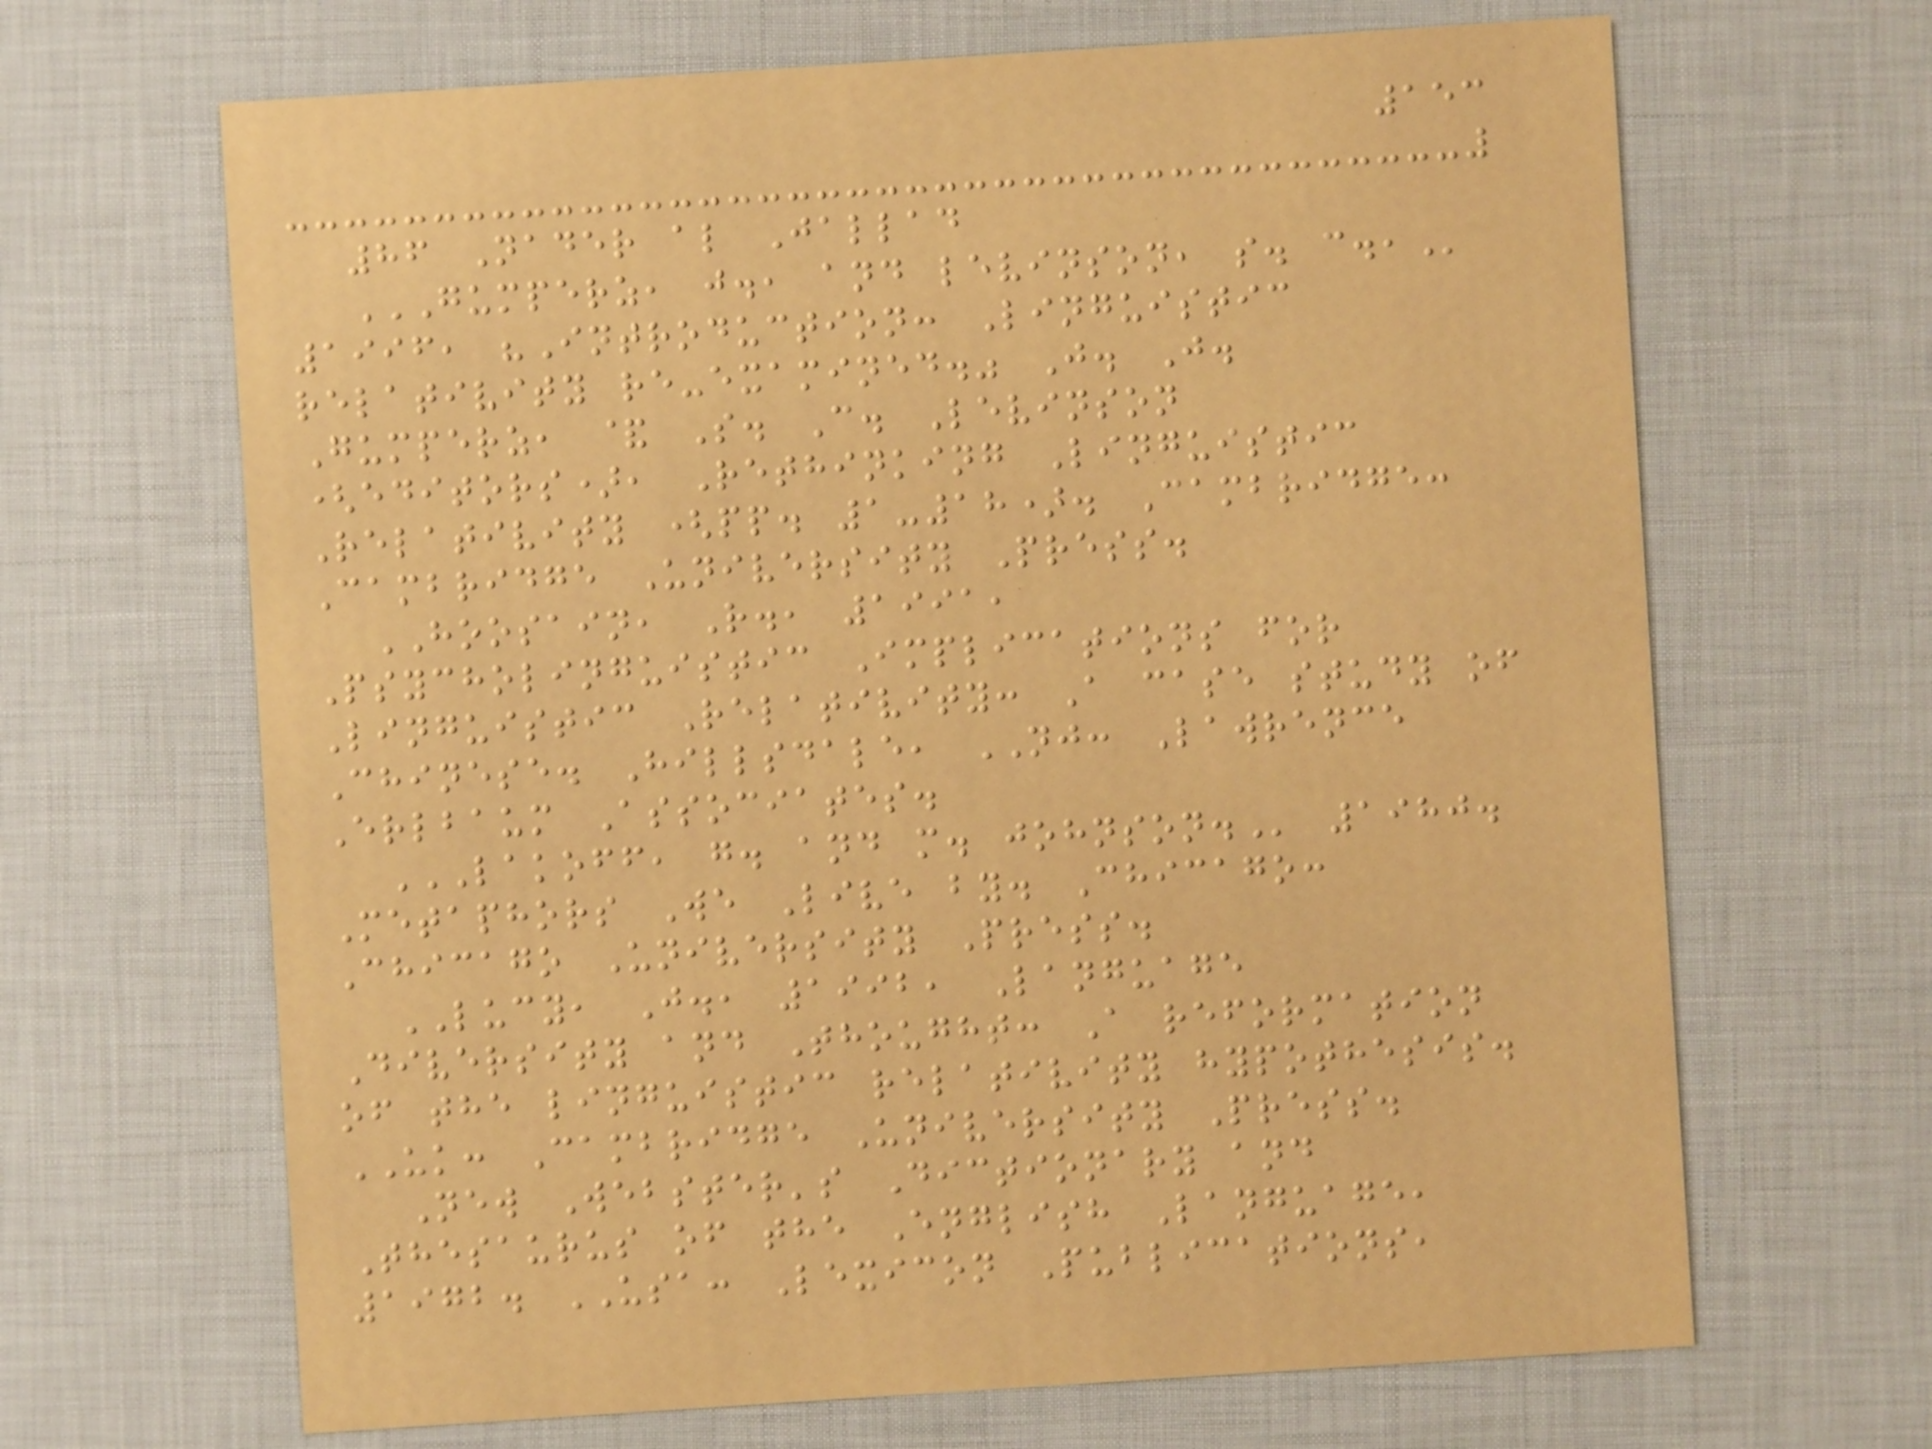153
86 Nader al Jallad
GUMPERZ, J., AND LEVINSON, S. C.,
1996, "Introduction: Linguistic
relativity re-examined." J. J.
Gumperz, & S. C. Levinson
(editors), Rethinking Linguistic
Relativity (pp. 1-18). Cambridge:
Cambridge University Press.
HOOSAIN, R., 1991,
Psycholinguistic Implications for
Linguistic Relativity: A case study of
Chinese. Hillsdale, NJ: Lawrence
Erlbaum Associates.
LAKOFF, G. AND M. JOHNSON. 1980.
Metaphors We Live by. Chicago:
Chicago University Press.
LUCY, J., 1992, Language
Diversity and Thought: A reformation
of the linguistic relativity hypothesis.
UK: Cambridge University Press.
New Webster's Dictionary and
Thesaurus of the English Language,
1972. USA: Lexicon Publications,
